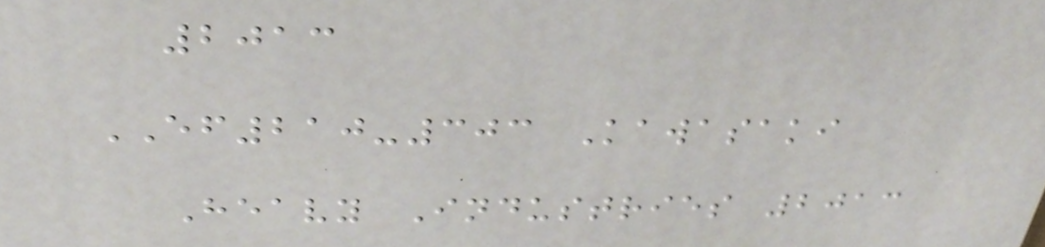2013
EF210-303 Kawasaki
Heavy Industries 2013
